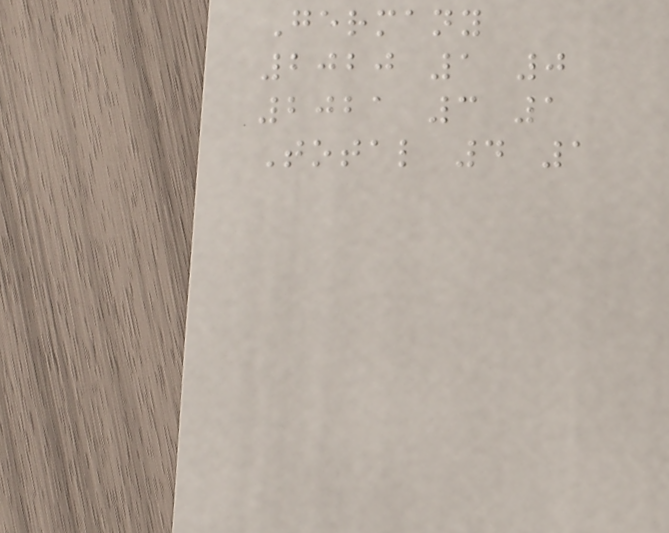Germany
2020 1 0
2021 3 1
Total 4 1
